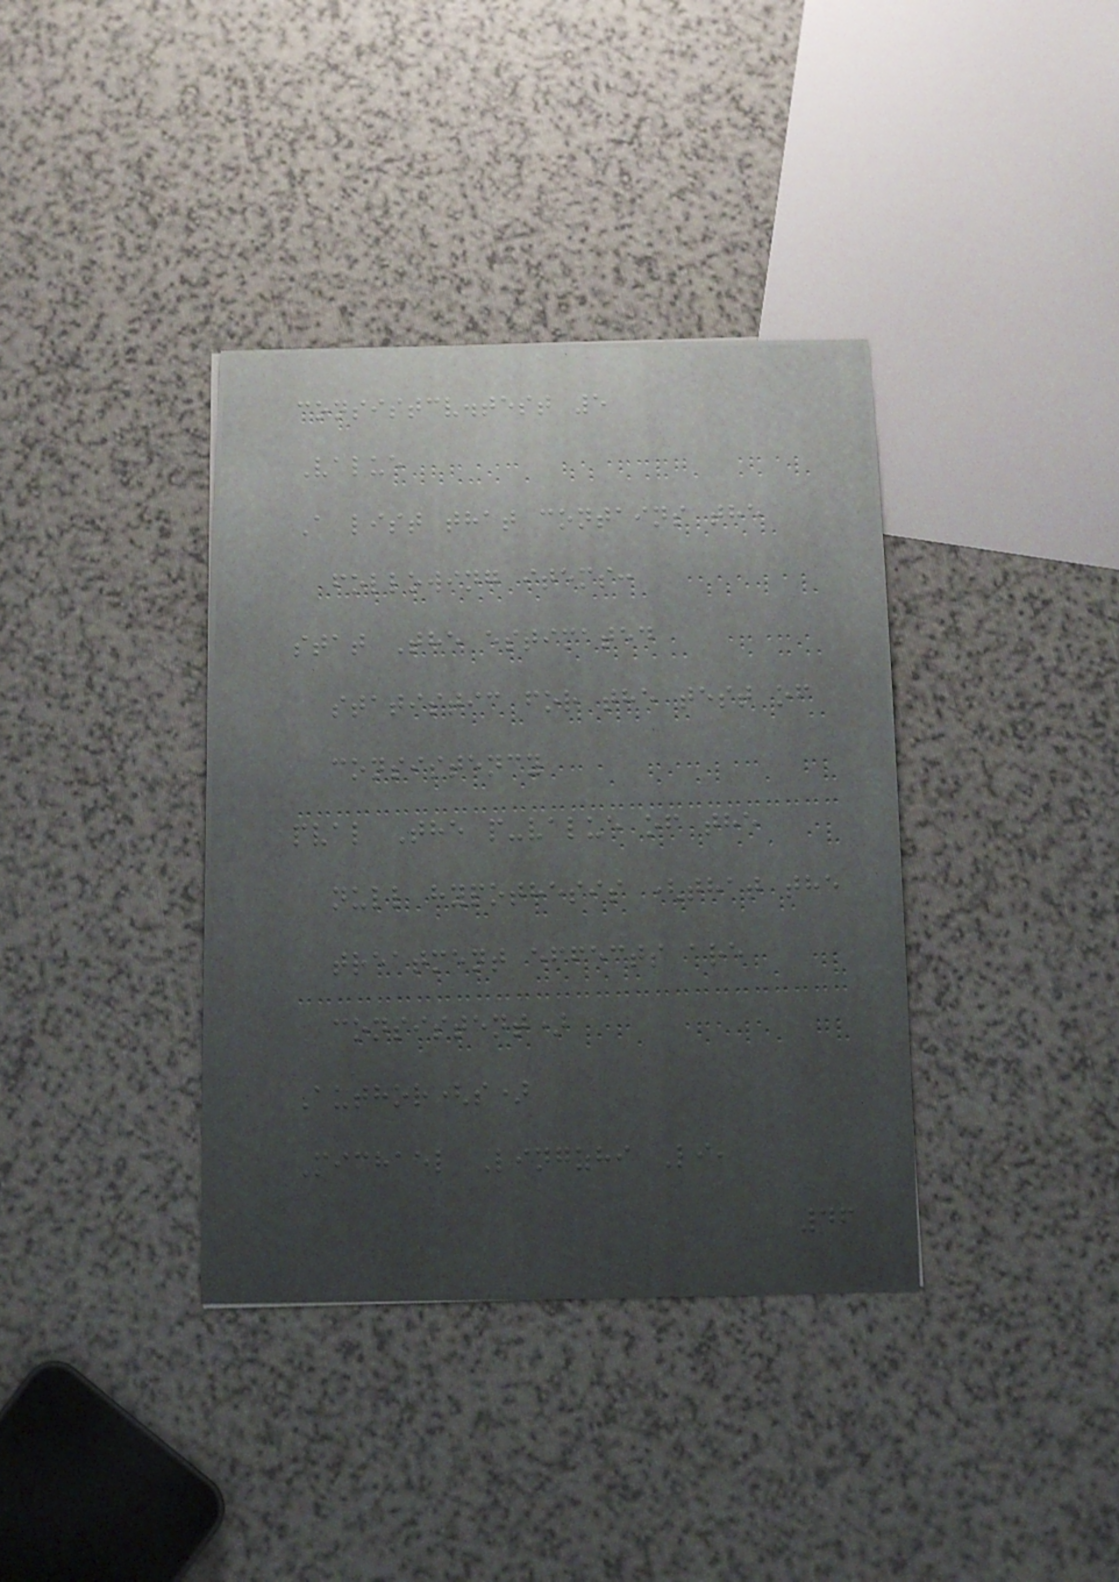consistcv.test 5
Value
A list that contains the
following items:
stat The estimated
statistic for the test of
consistency
pval The p-value of the
null hypothesis (that the
treatment effects are
consistent)
Author(s)
Michael Lingzhi Li,
46
